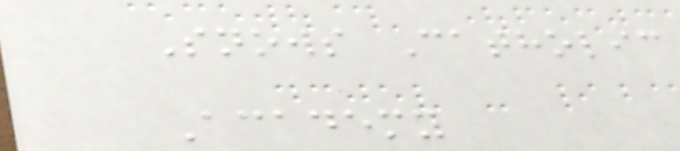Snows Catholic
Academy
